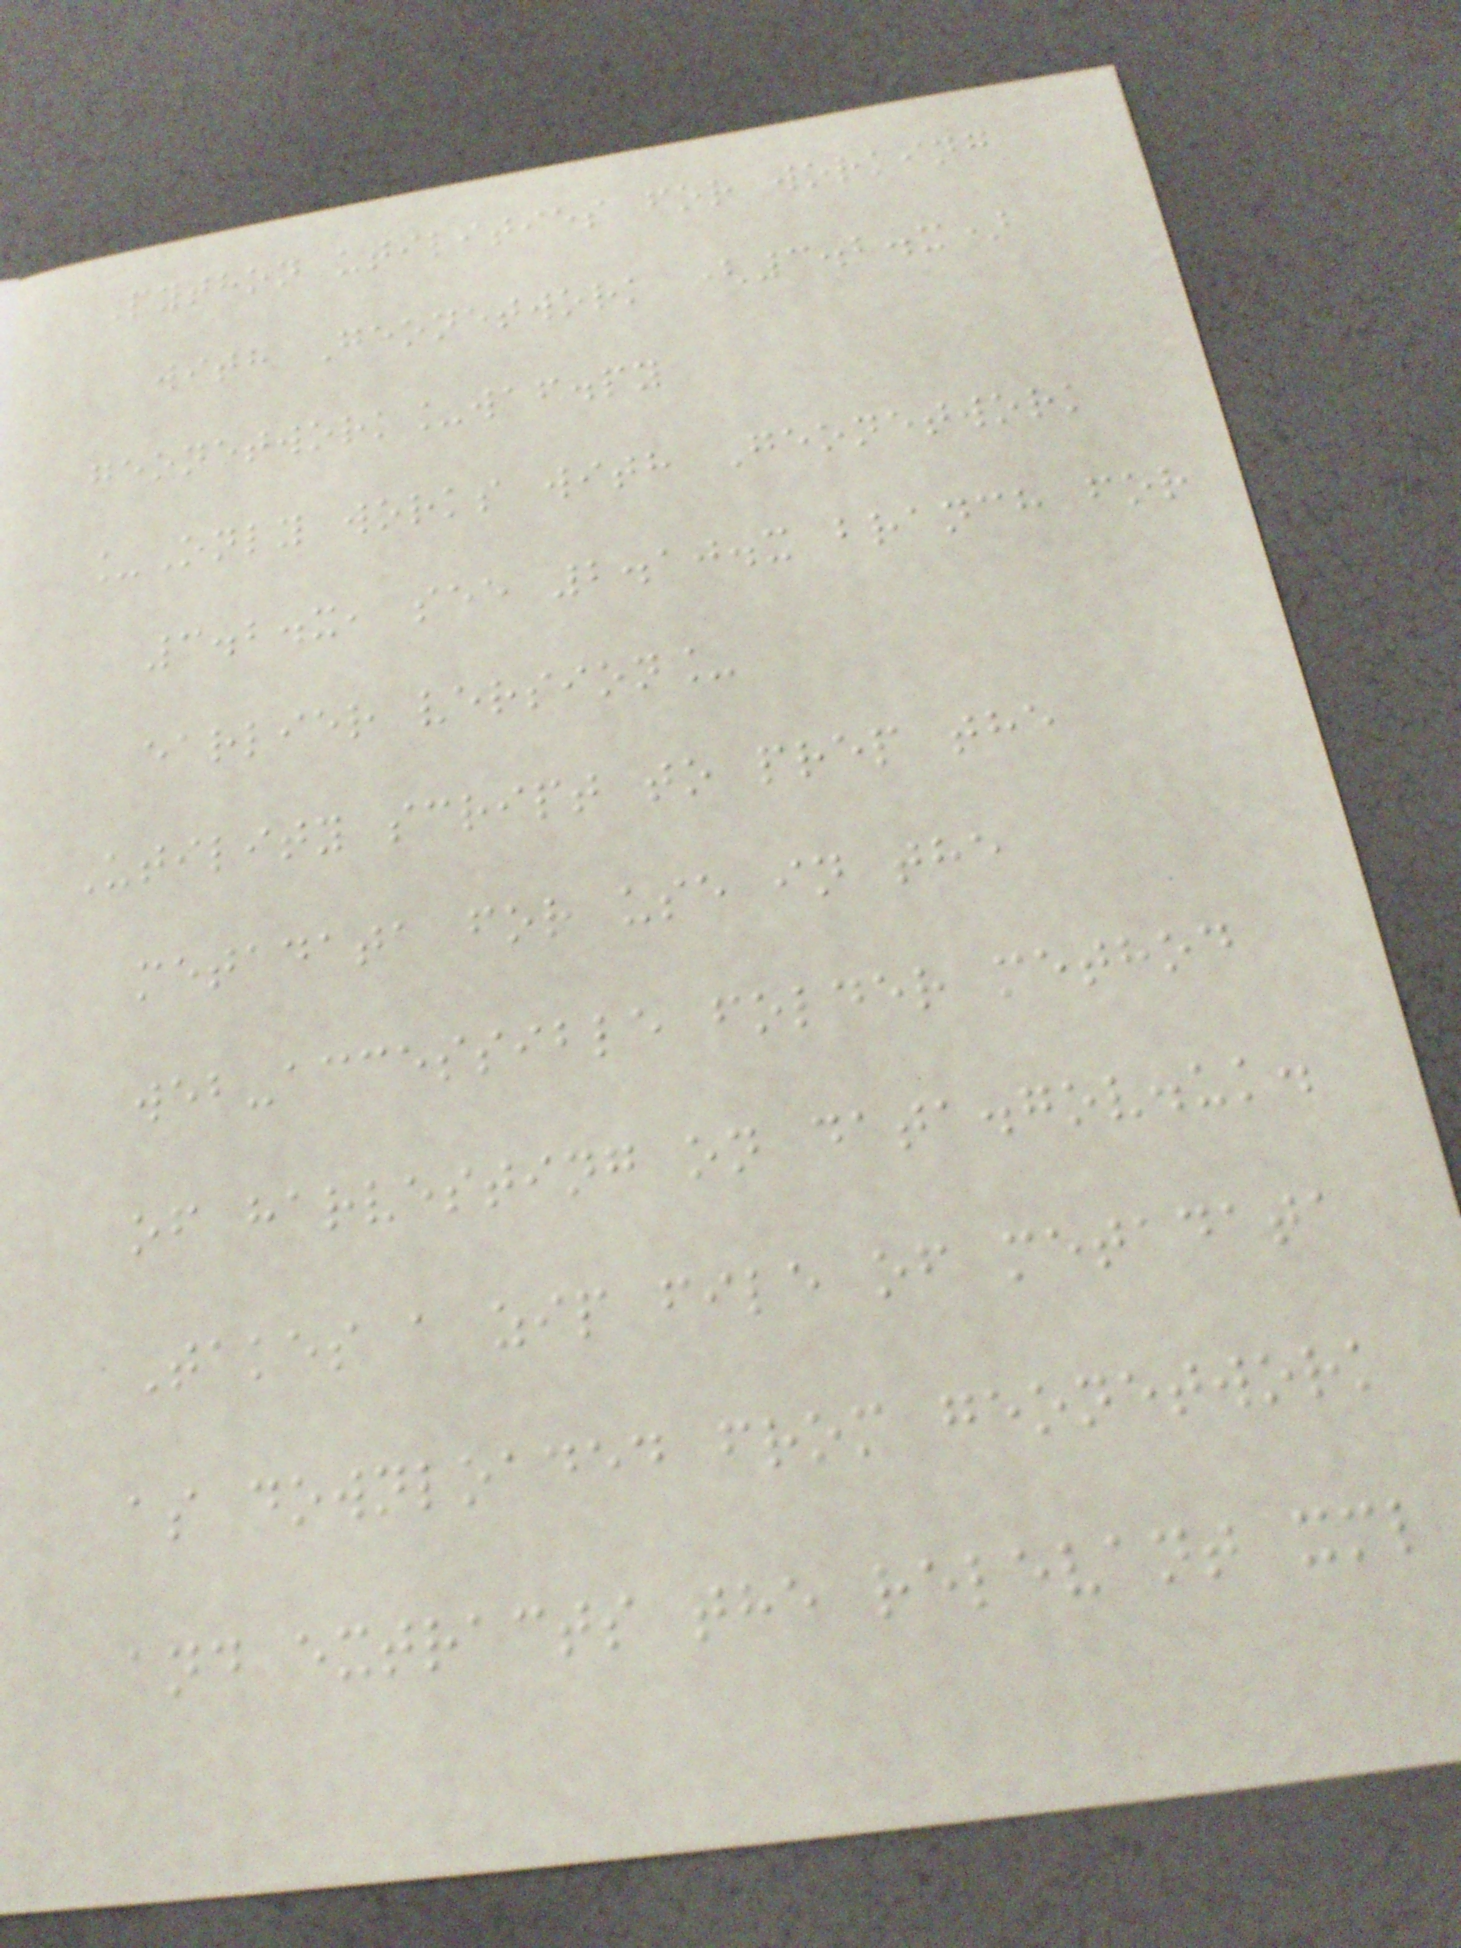Python utilities for working
with Geonetwork (3.2.x)
geonetwork_waf.py
_Only works with Geonetwork
3.2.x, see 2.10.x branch for
earlier version_
Utility script to prep the
metadata for use in the
web-accessible folder method
of harvesting on data.gov.uk.
Takes a zip file of metadata
as downloaded from geonetwork
and extracts the relevant xml
